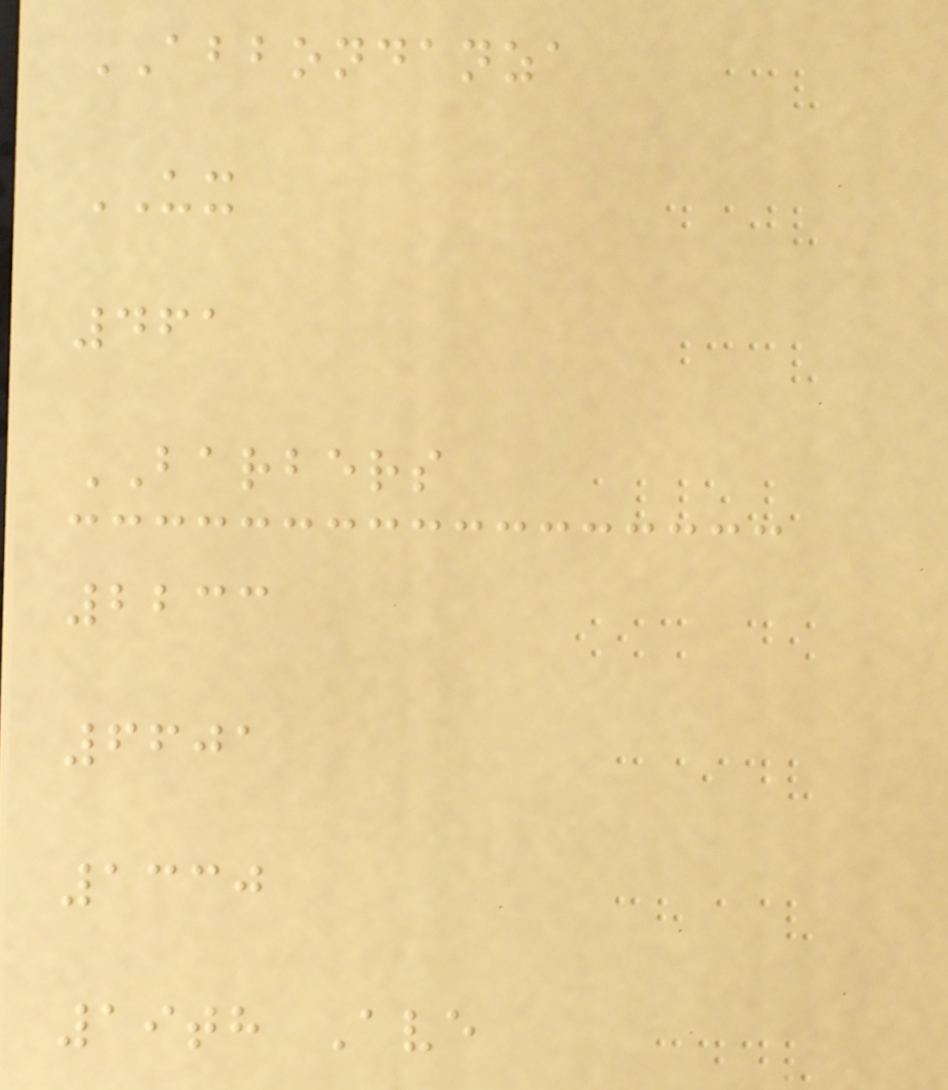ABBONDANZA
UX
461
BARBERS
2233
6601
1330
19th Ave
